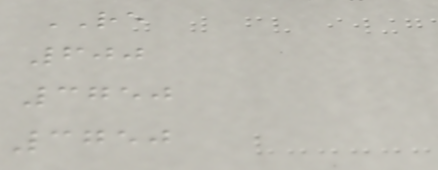RE
600
3750
3750
